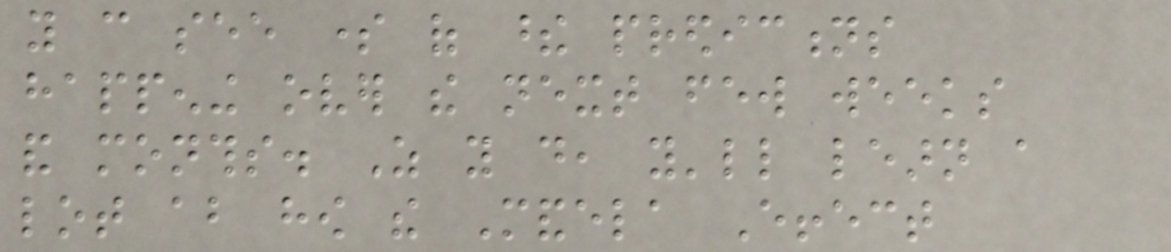you can see some of these predictions
happening over the next few weeks
and months. As you do, you'll learn a
lot about how the Mandela Effect
